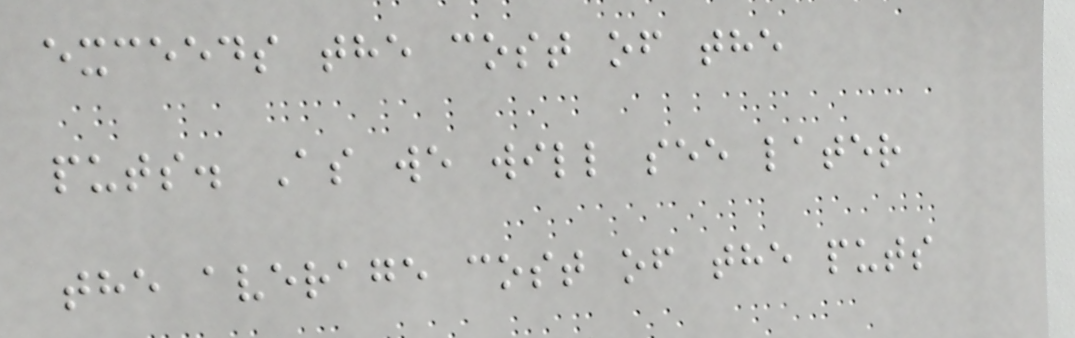exceeds the cost of the
puts. As we will see later
the average cost of the puts
